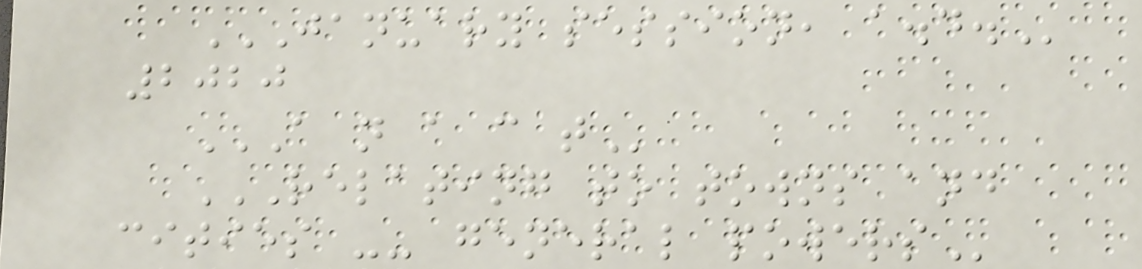JANUARY SESSION, A.D.
2020
A N A C T
RELATING TO TOWNS AND
CITIES -- GENERAL POWERS
